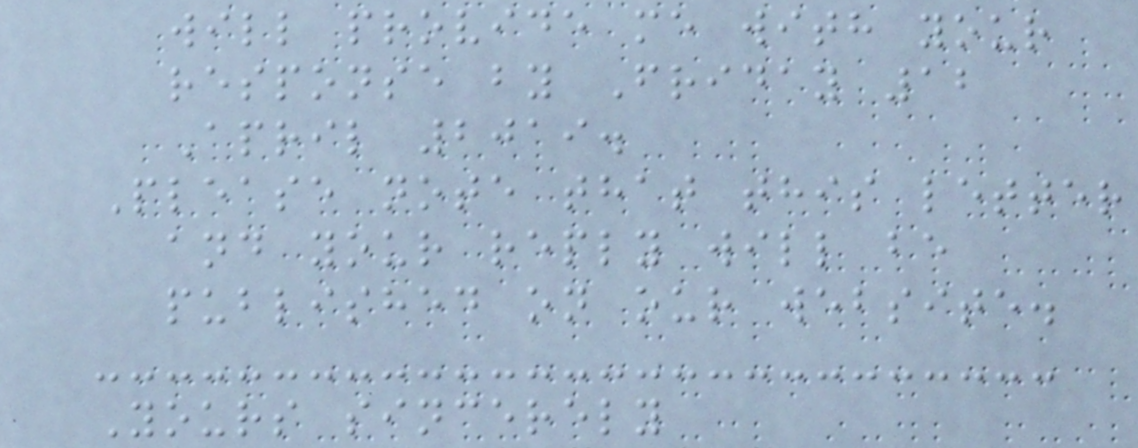will provide me with your
response by Friday 12
April 2019.
Please note that this letter
and your reply will be
published on our website.
Yours sincerely
